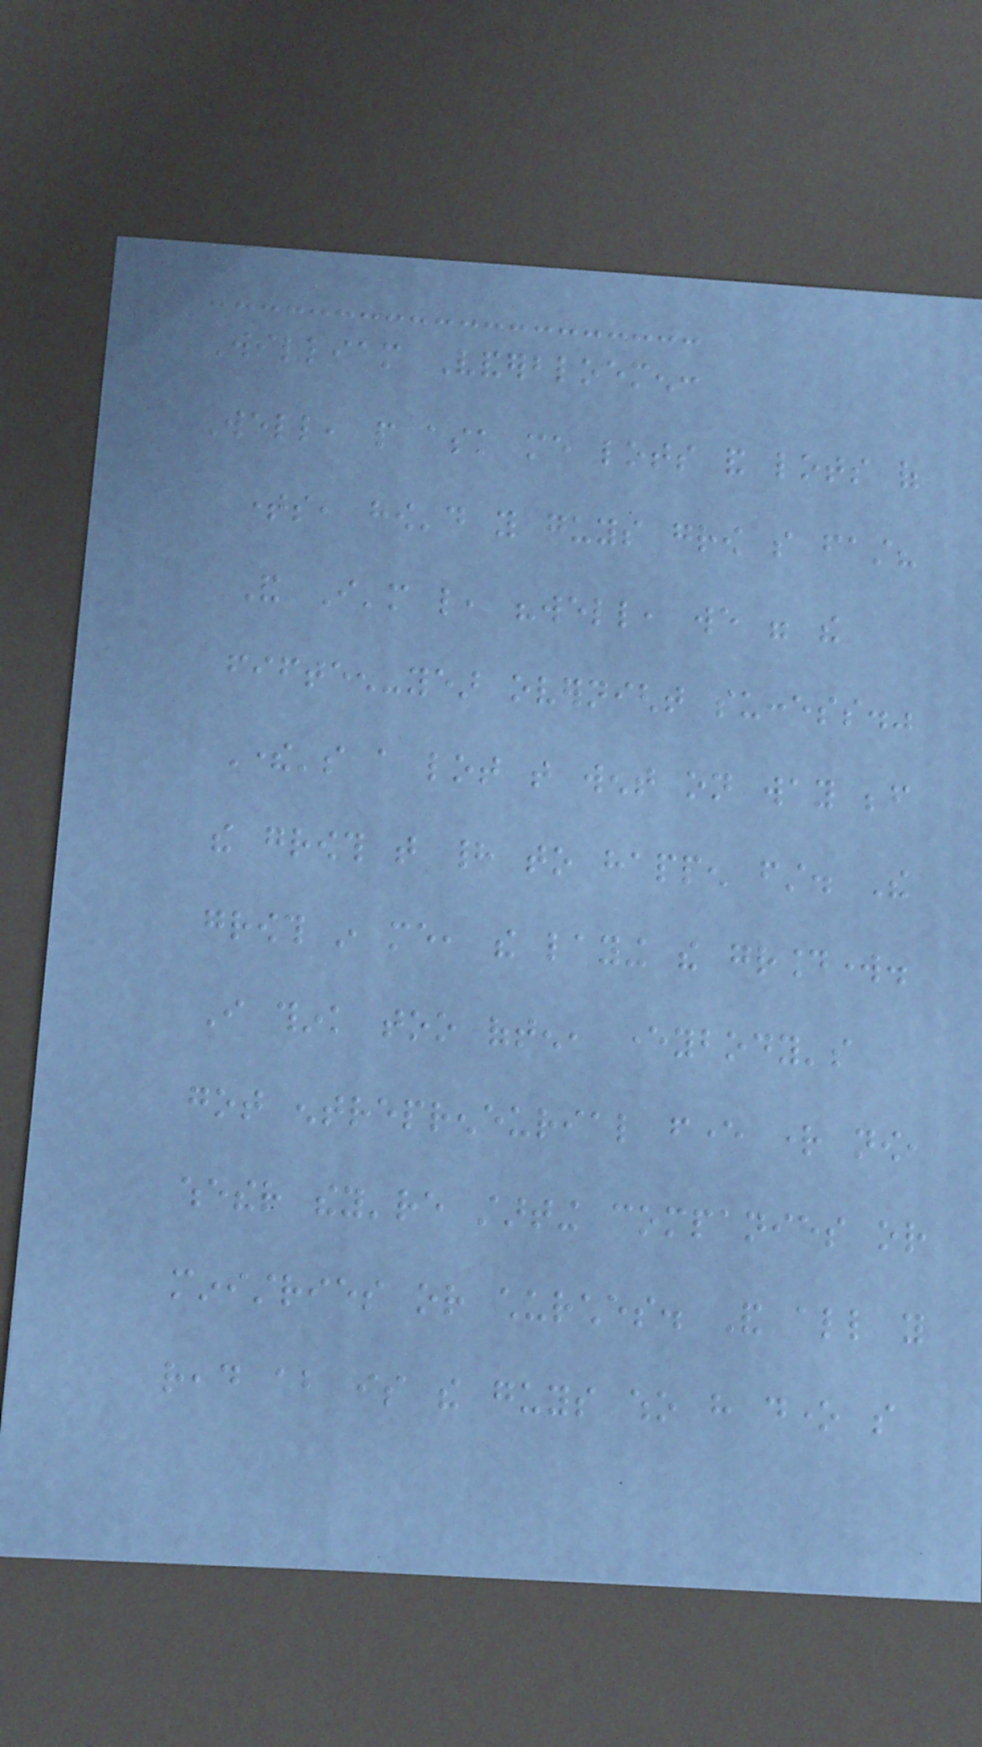William Vanderbloemen:
Well, people ask me lots and lots of
times, how'd you guys grow so fast?
And I'm like, "well, we were the
fifteen-year overnight success."
There's a lot that went on way before
the growth that had to happen first. The
growth in me, the laying the groundwork.
I think too often, everybody's
got entrepreneurial fever right now,
whether they're starting companies or
ministries or churches. And all you
read about is the guys who have done so
